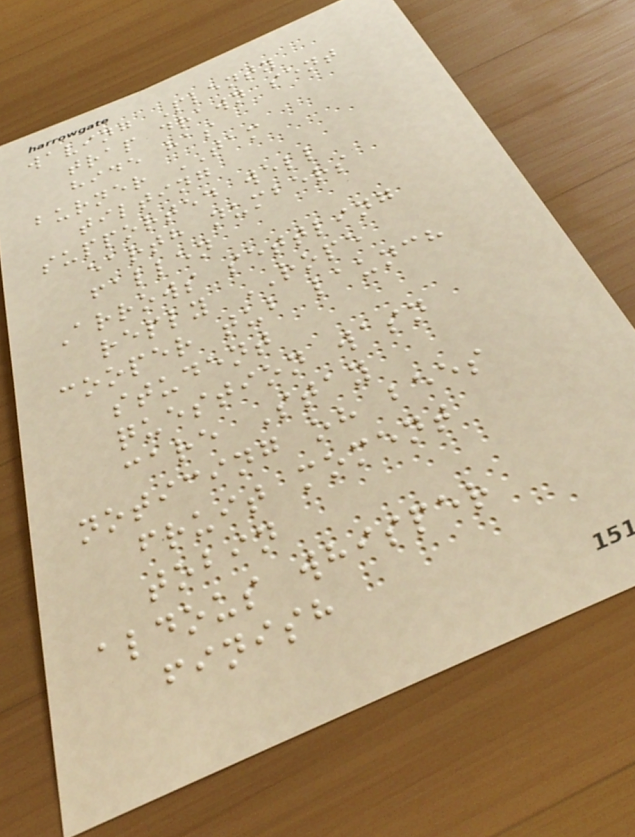waving Plenty
trap drawn sent
hide has
burner TAM
tilting
supported well
earth numbers
fallen
Arrows settling
reply ROPE
cooper tub launch
student
question wasn
care Stay
noticing oh bees
fruit moment
tobin
aldous whisper
finish
